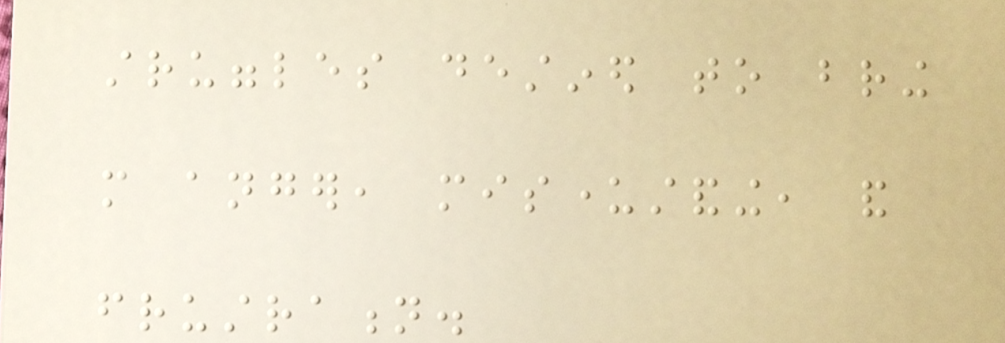struggles destined to bring
more anger, misunderstanding, and
frustration.
